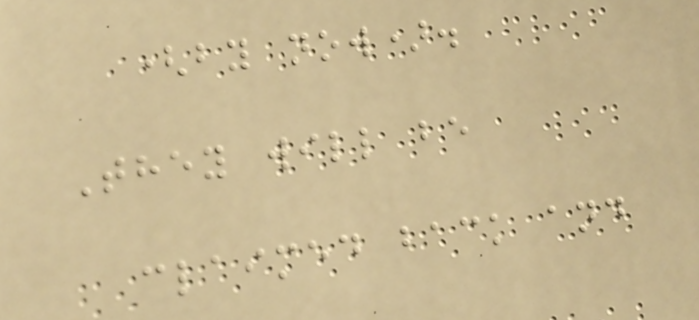(by now).
They will be
claimed back and
